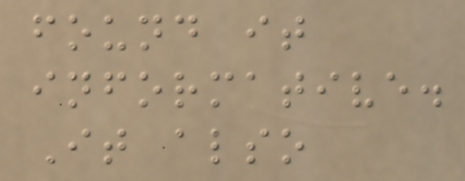found it
informative.
It also
